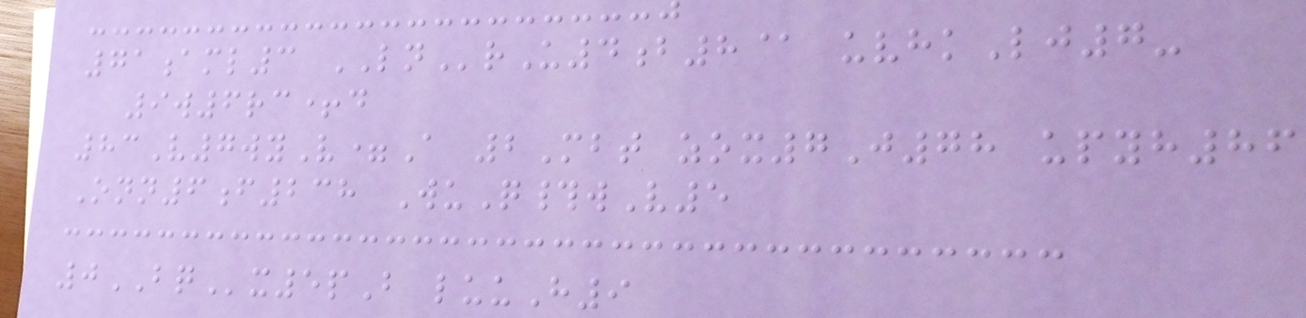71aml3 LNrU4b8@ uvhkLj7-
9w6rc+d
83V7wyV=A 2Mbt zox7J78 upyh86
Onn6f238 WuQ#wV5
0BQx5pB luuH9
